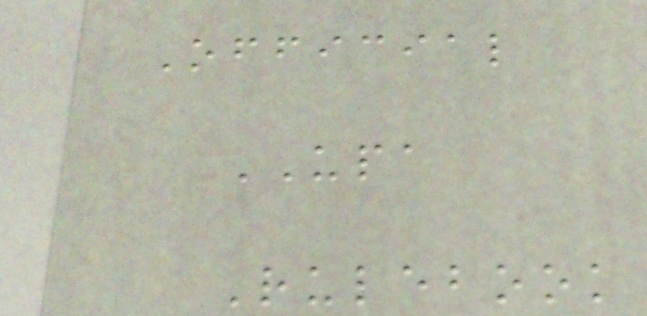Official
UPA
Rulebook
